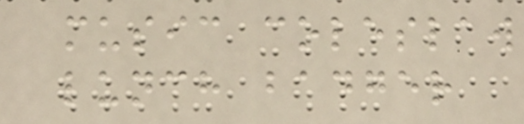music coleslaw
lunch badger
